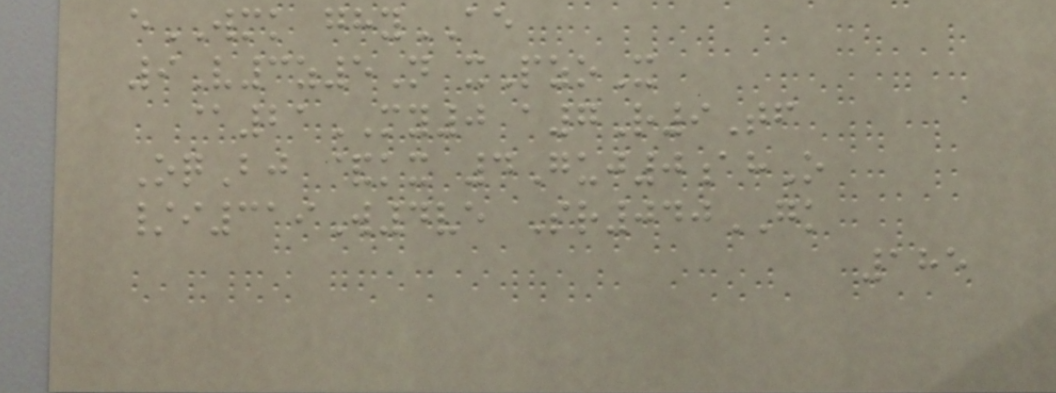eWMK ghyAE
9V3z5N xPzoX
@21MY0 a7R9Tf
OqBj &kx 4Guj0ahO
/i319W4ve Sr040GK
185
